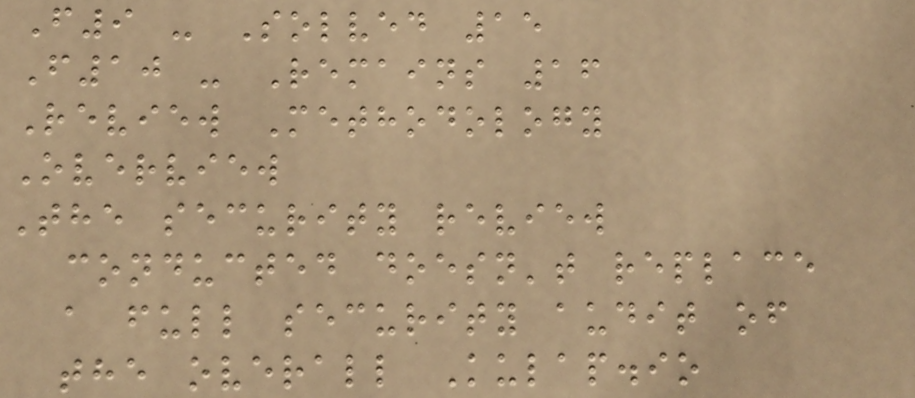F9 - Solved 15
F10 - Remains 16
Review Methodology
Overview
The security review
conducted doesn't replace
a full security audit of
the overall Kulap.io
